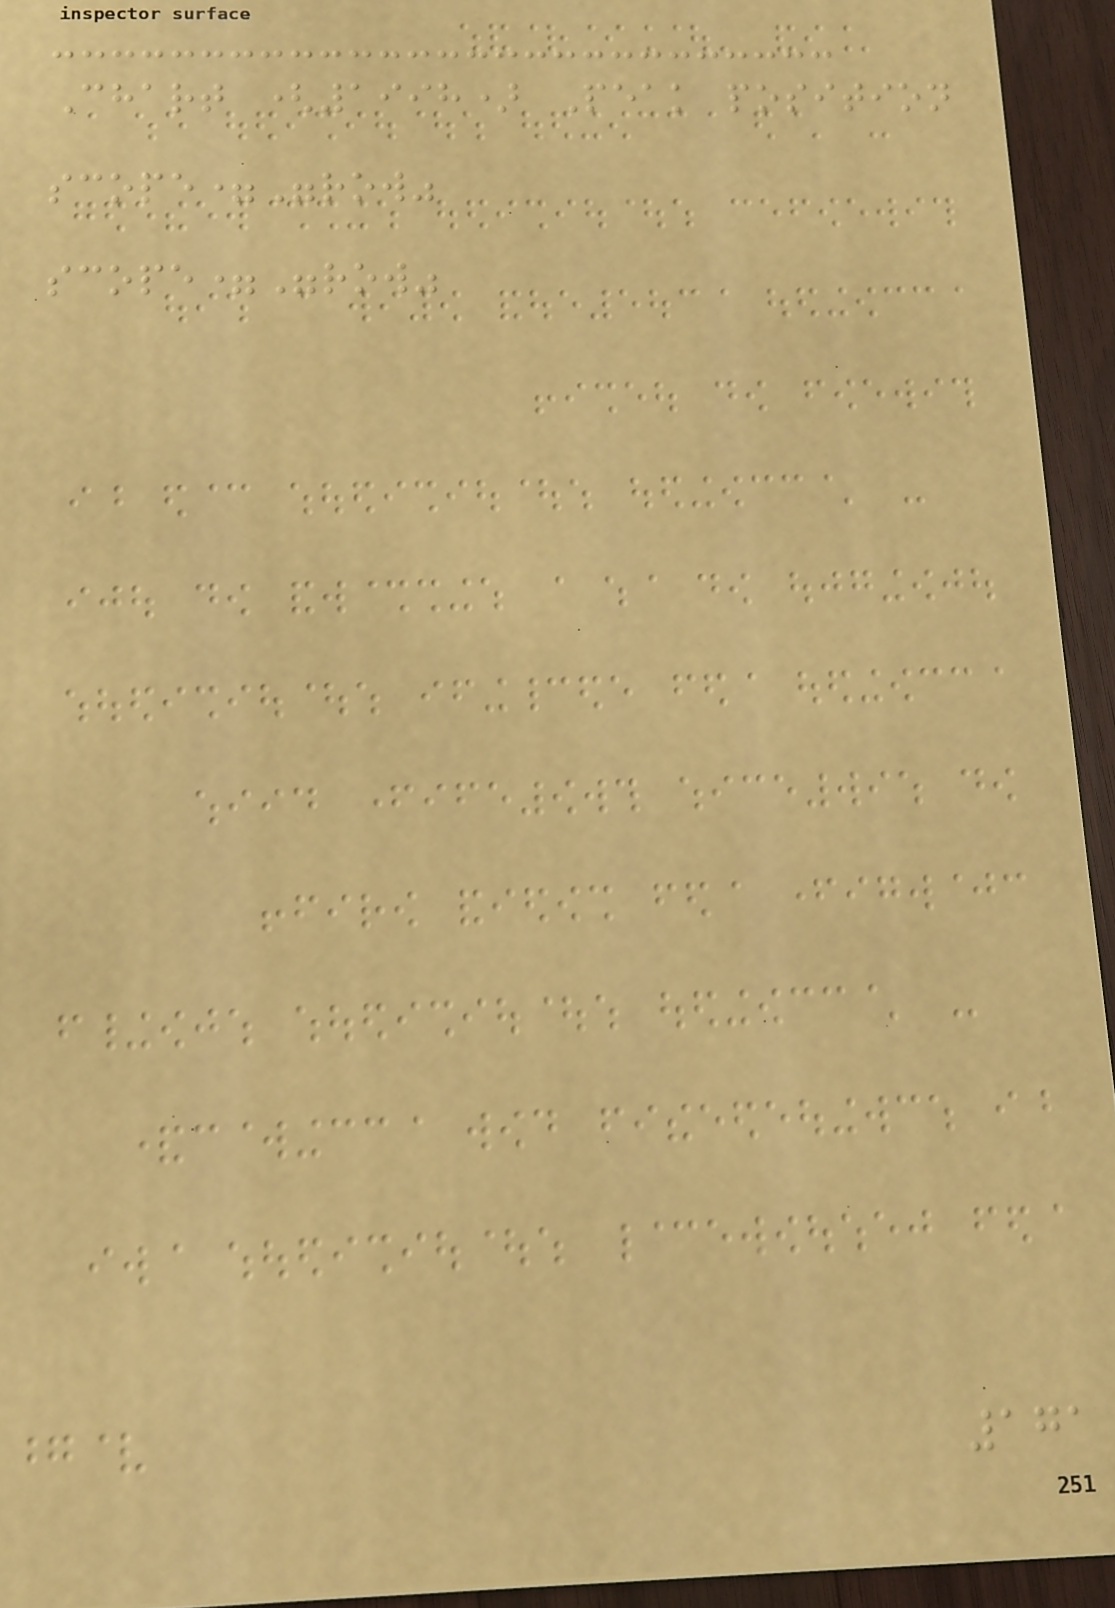Chart (1998) Peak position
scope="row"
scope="row"
171
